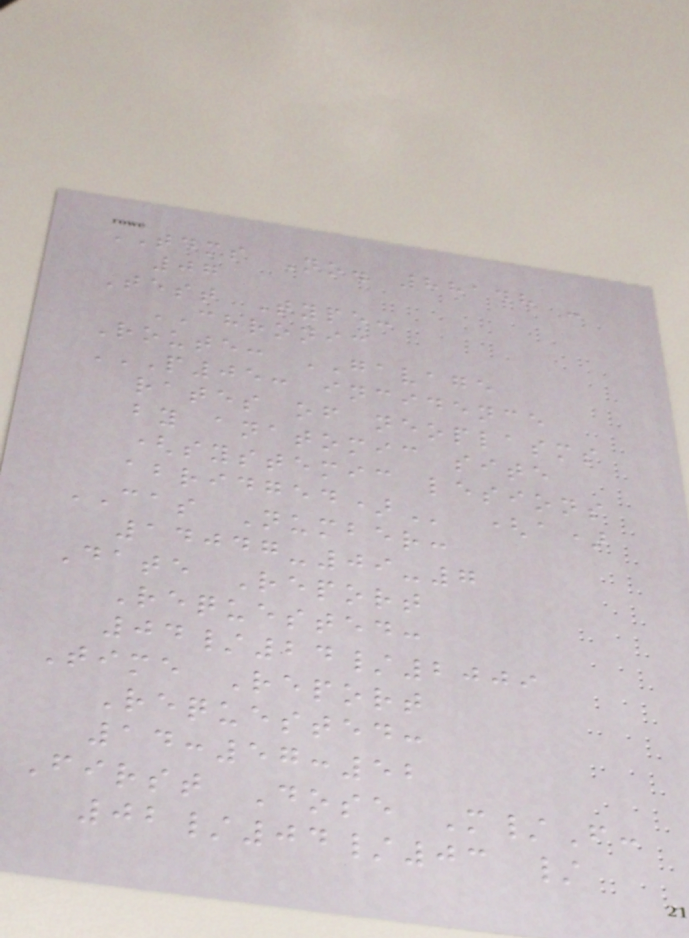TDMS No. 88148 -
07
Test Type:
CHRONIC
Route: GAVAGE
P05: INCIDENCE
RATES OF NEOPLASMS
BY ANATOMIC SITE
(SYSTEMIC LESIONS
ABRIDGED) (a)
CAS Number:
14047-09-7
Date Report
Requested:
04/24/2009
Time Report
Requested:
14:57:52
First Dose M/F:
02/04/03 /
